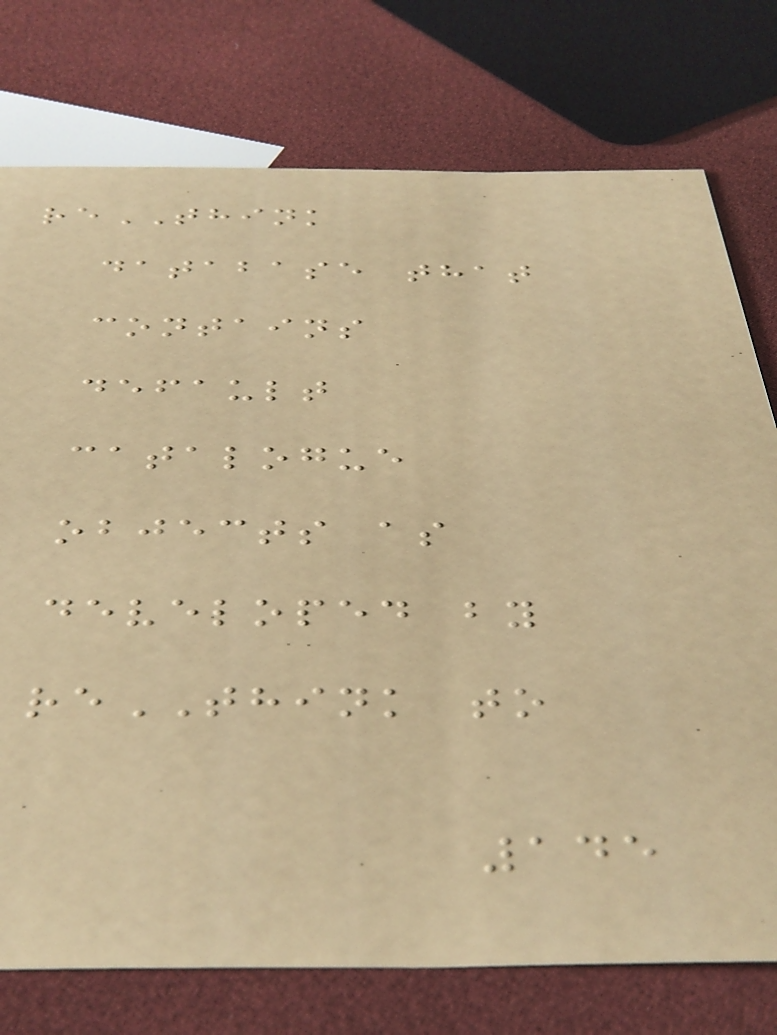reTHINK
database that
contains
default
catalogue
objects as
developed by
reTHINK to
145
